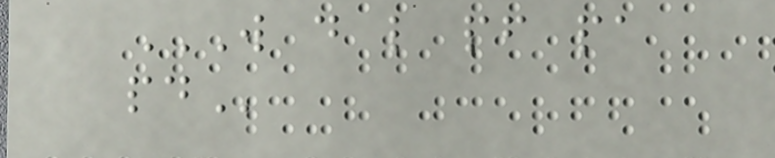W D L PF PA
PD
